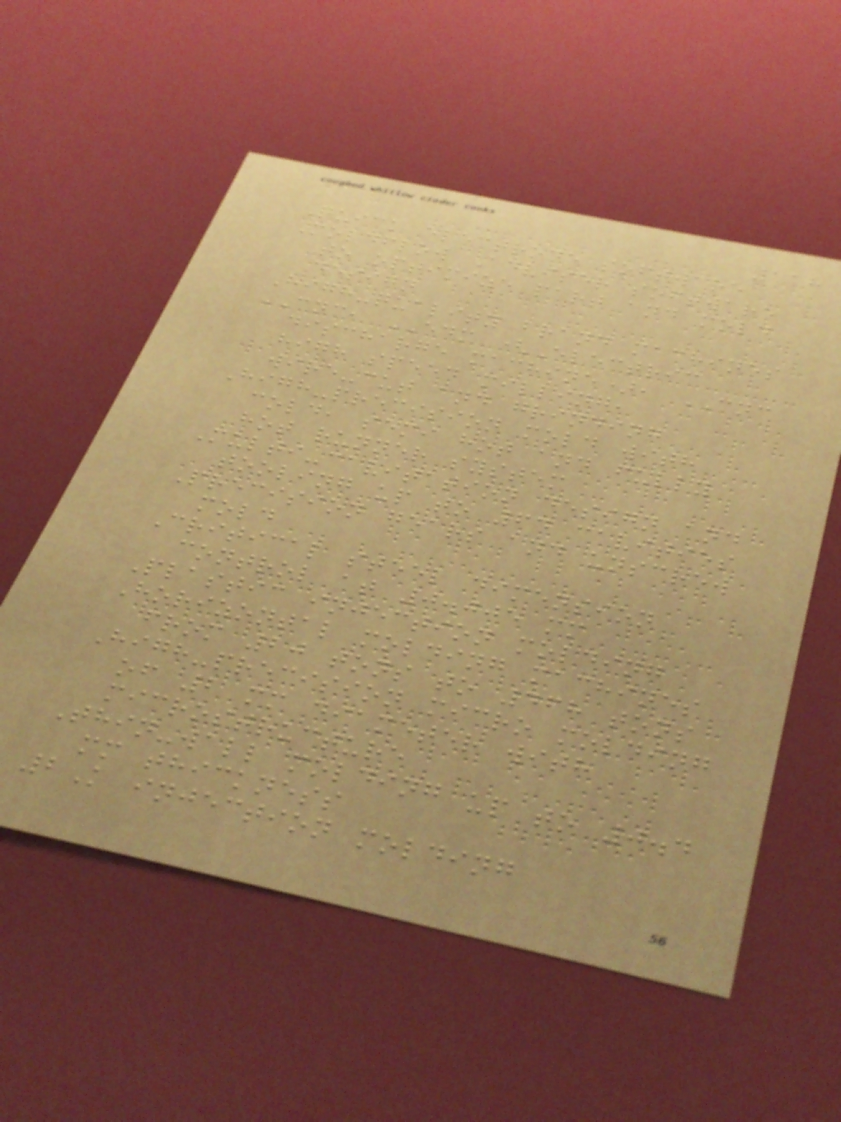118
Quick electrode software
Moldflow Adviser software
to optimize part and mold
design
High-quality brand machines
CNC, EDM (Electric
discharge machine), CNC
high speed milling,
wire-cut and grinding
High-precision mold with
cold, semi hot and fully
hot runner system
Multi-cavitation design and
tooling up to 64 cavities
Precision gears and unscrew
mold
Critical steel dimension
control at 0.005 mm
Plastic injection molding
Horizontal molding machines
from 20 tons to 468 tons
High-precision micro molding
of 2 mm diameter with
microstructure
Thin-wall molding up to 0.4
mm thickness
2K injection molding
